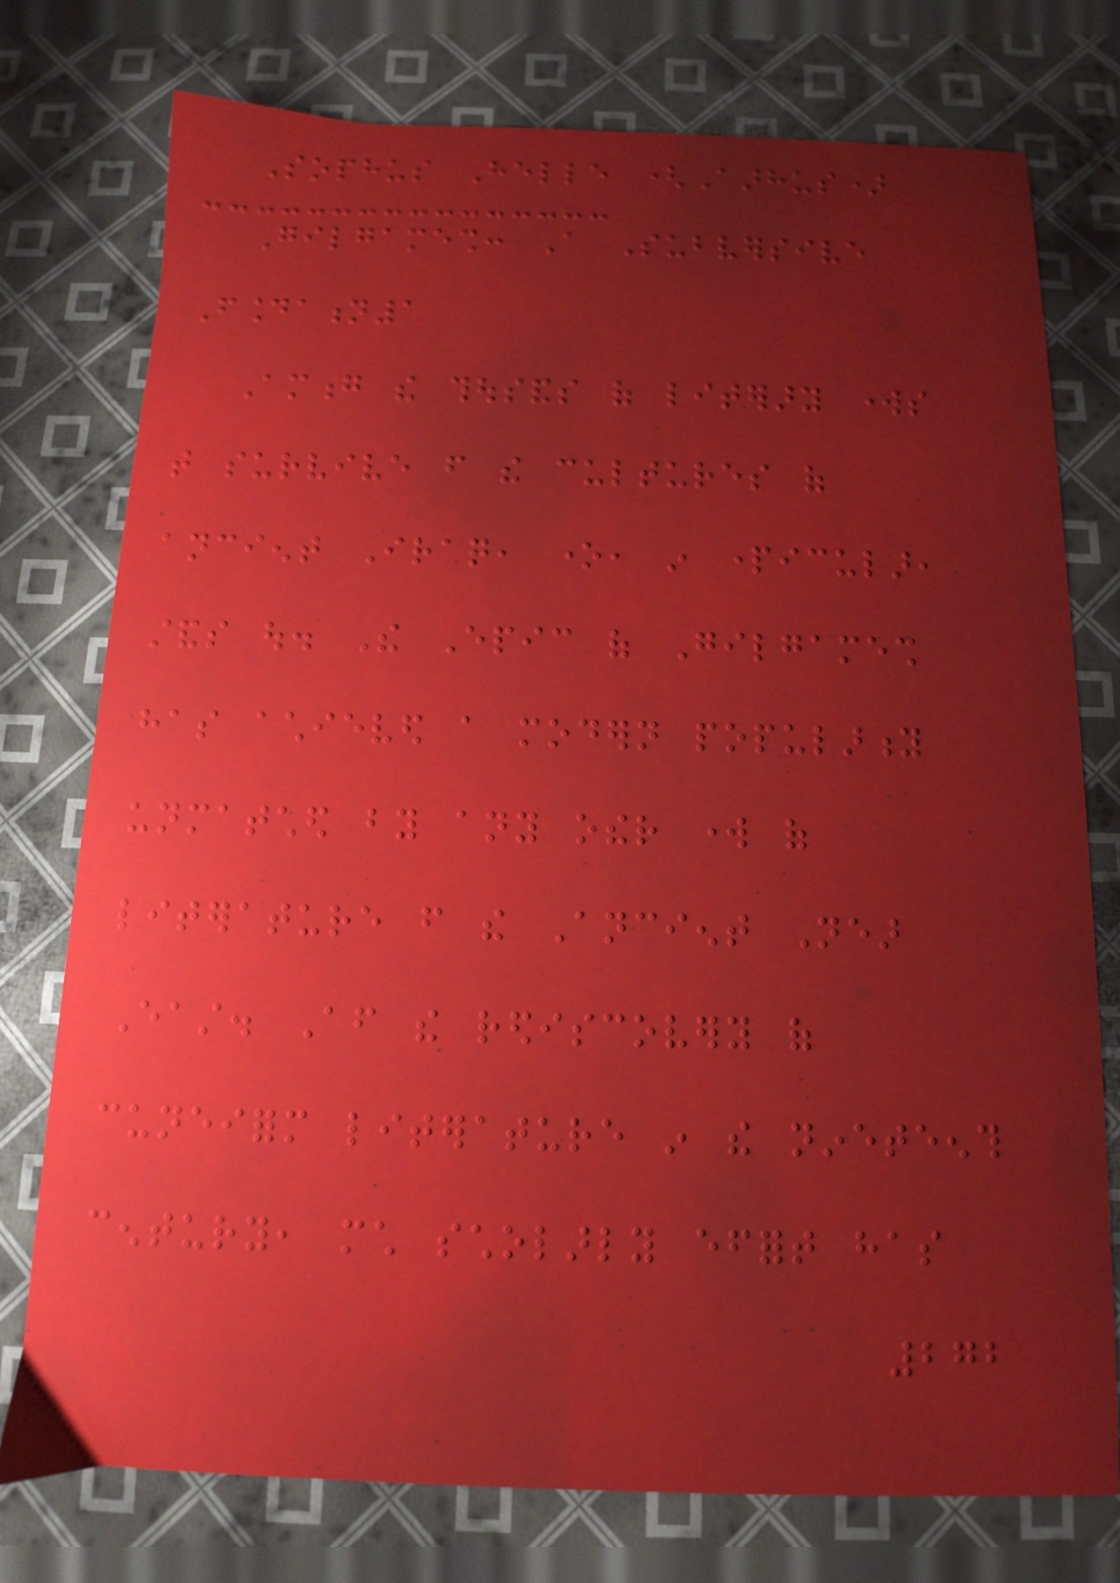Sophus Helle (Aarhus)
Gilgamesh: A Subversive
Foundation1
Among the thousands of literary works
that survive from the cultures of
ancient Iraq, one, in particular,
stands out. The Epic of Gilgamesh
has achieved a modern popularity
unmatched by any other work of
literature from the Ancient Near
East. After the rediscovery of
cuneiform literature in the nineteenth
century, much scholarly effort has
272
